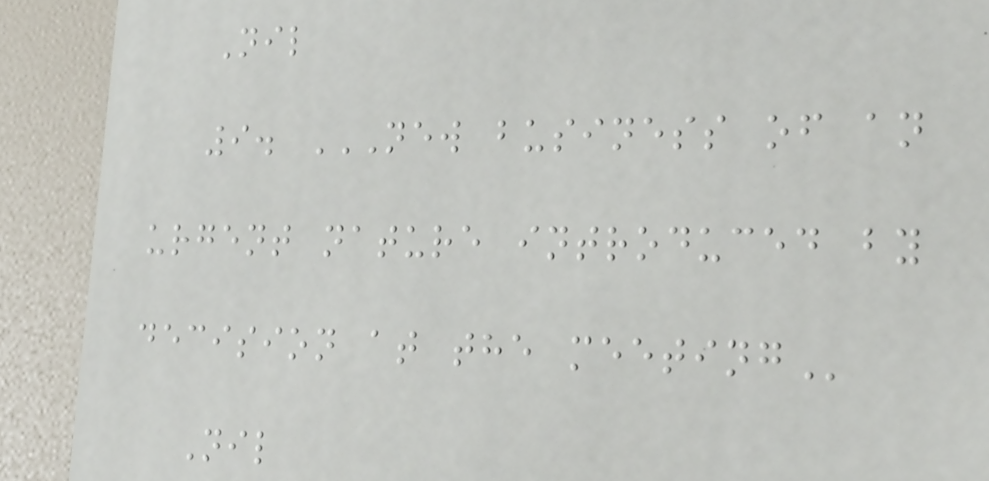Nil
9. NEW BUSINESS OF AN
URGENT NATURE INTRODUCED BY
DECISION AT THE MEETING
Nil
